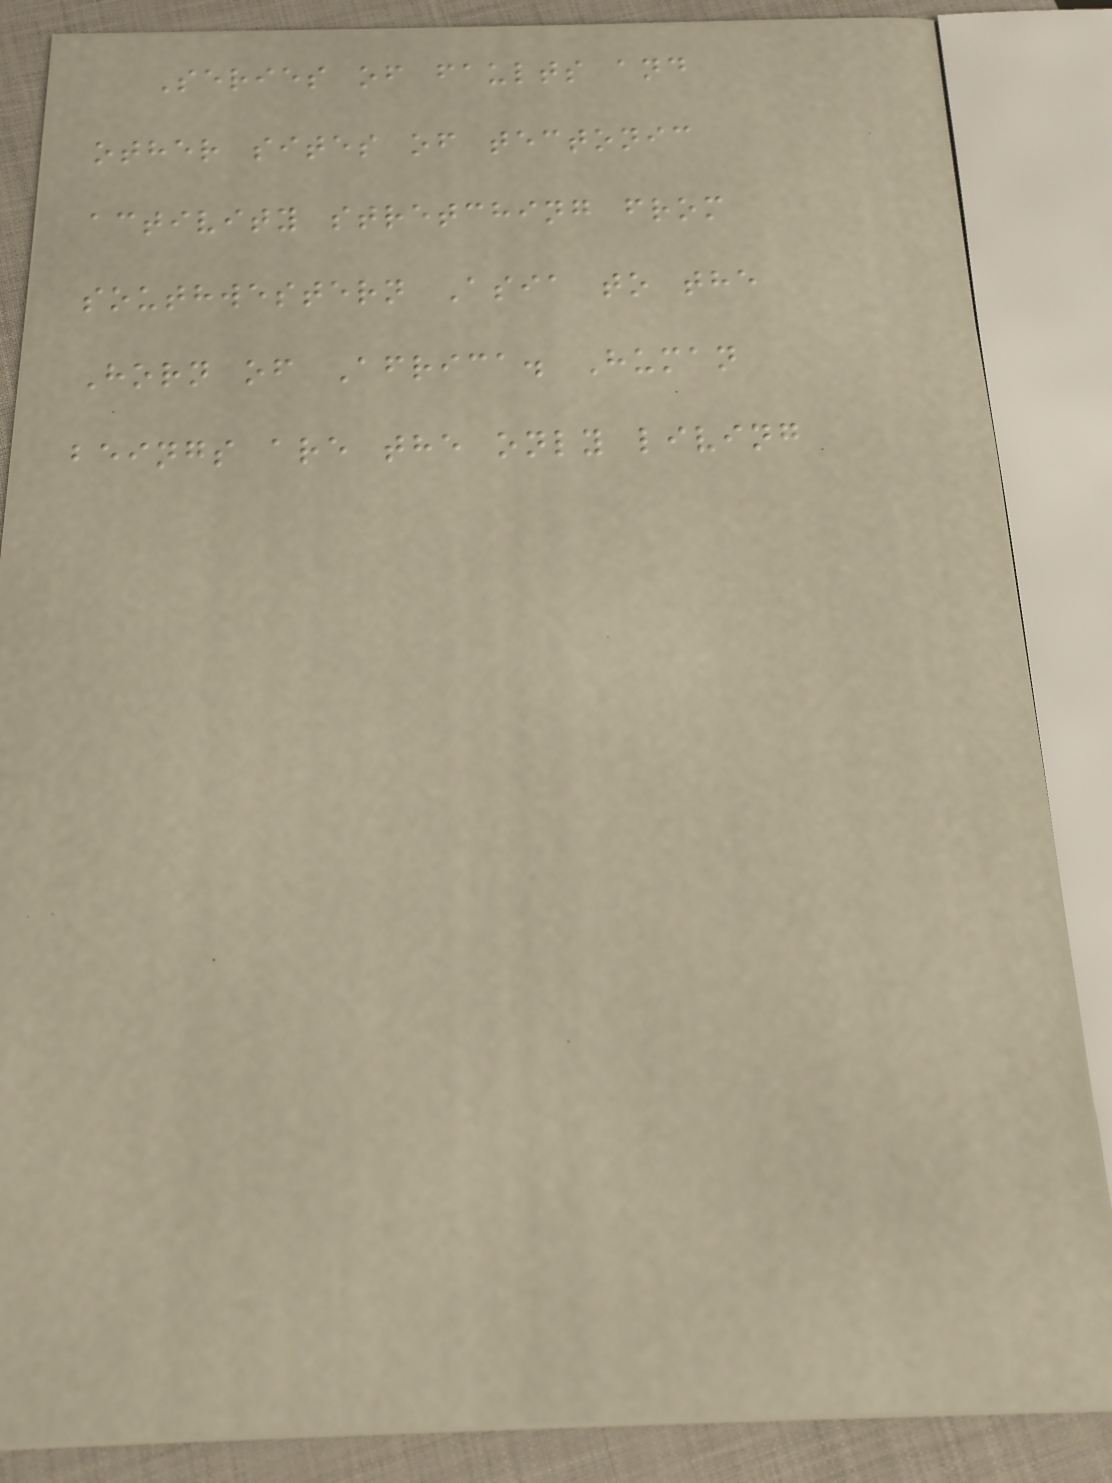Series of faults and
other sites of tectonic
activity stretching from
southwestern Asia to the
Horn of Africa. Human
beings are the only living
